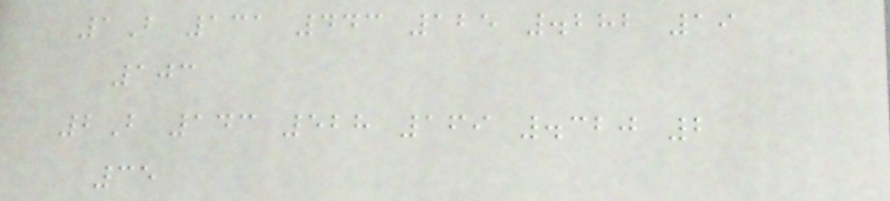1B 131 443 125 .282 19
103
2B 143 528 169 .320 2
35
